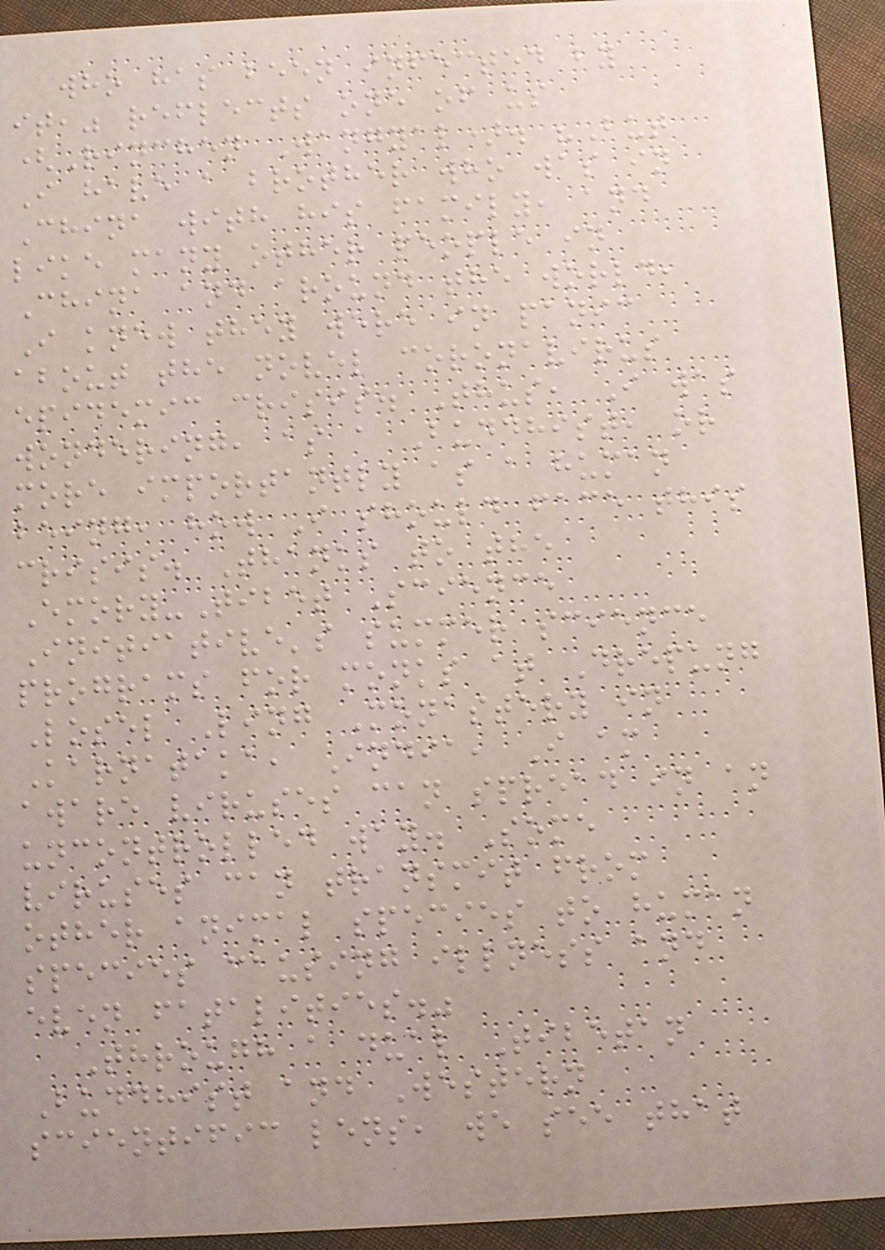who has been infected by
it," reflects one of us
(Rinchen Wangyal). "But
I have a brother who was in
China with his family, and
like many other people in
China and around the world,
I knew they were in panic
about the novel coronavirus
epidemic crisis. Thus, I was
wondering, as a Buddhist, or
more importantly as a human
being, how I should face this
crisis. Thanks to the
Emory-Tibet Science
Initiative's summer science
programs for monks at Drepung
Losel Ling Monastery in
Karnataka, India, I am
aware viruses can spread in an
uncontrolled way. Some
viruses can transmit from
other animal species to human
species causing illness and
even fatalities."
Through a dual Tibetan
Buddhist and Western
scientific lens, we see that
